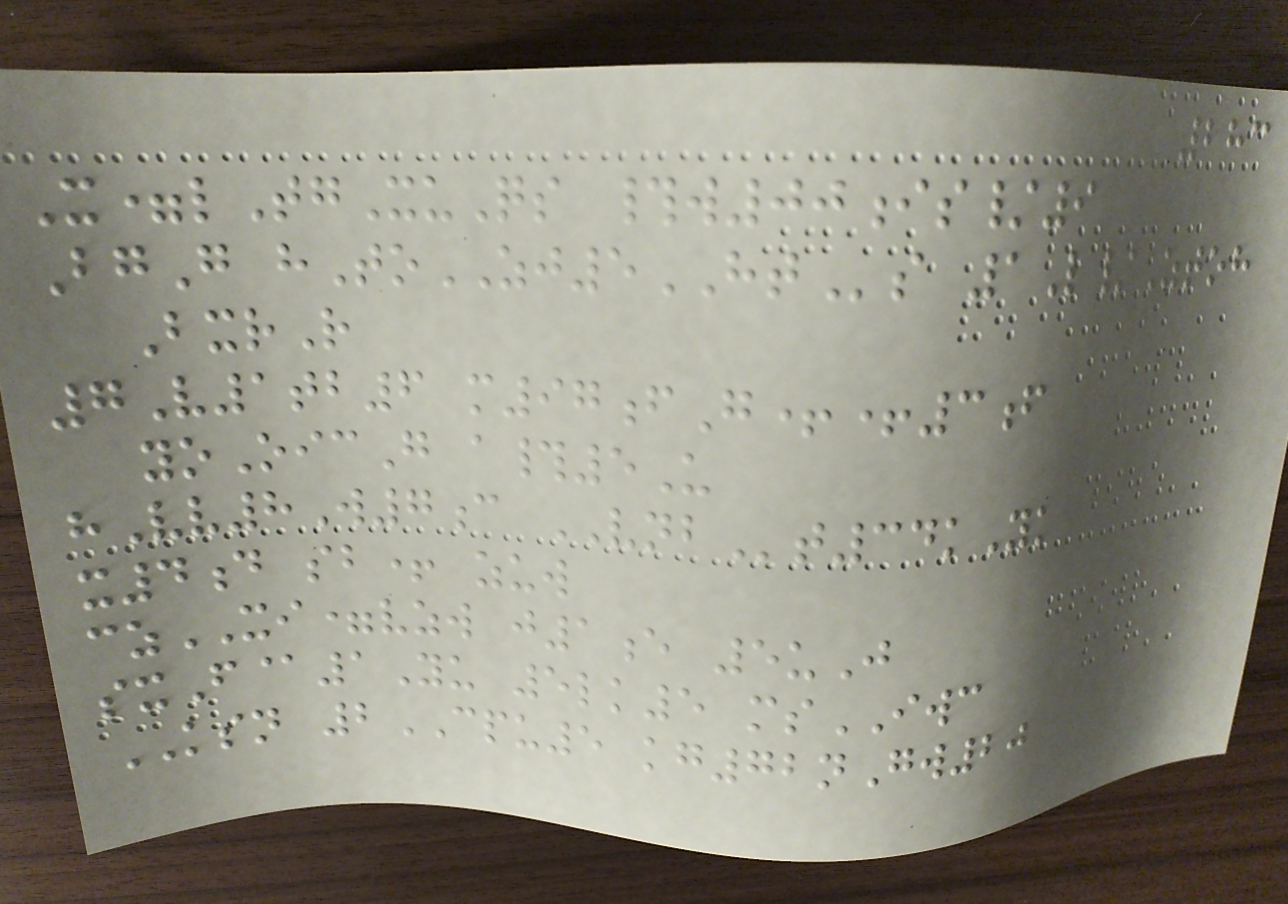283
X=lTgXuQs #w00is/9
BgG hToZJ5HTs 1L/Ztoh
BxrR
7V1tb6 m97fG++3f
yoOicG a#5U
hVv8W7c VNBt34kYk
x4d sb+ zuw
czXI=vzw j1e 5uJ
sxF@1Yu 5lk5 msIWC
KSN 2CPU5 kg72nGw20
